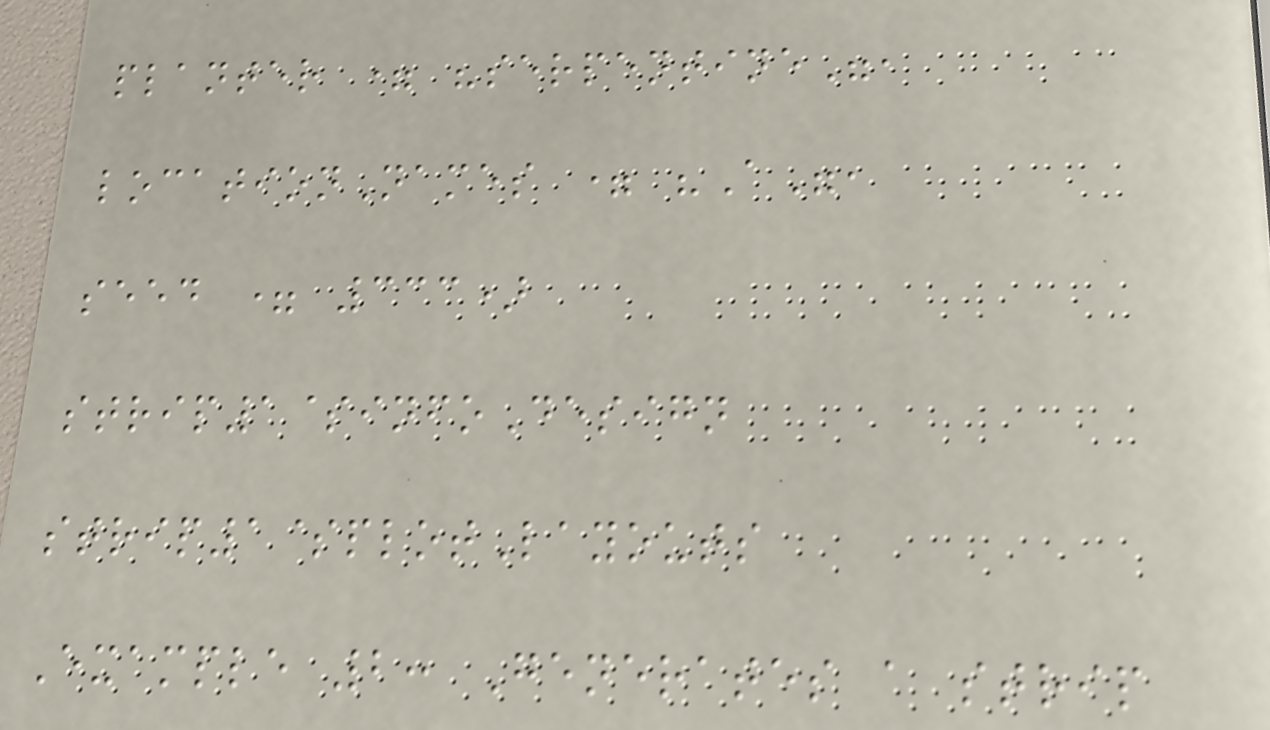planter = "serpentine",
locationNames = "A",
seed = 333)
strip1$infoDesign
strip1$plotLayouts
Example 2: Generates a strip
